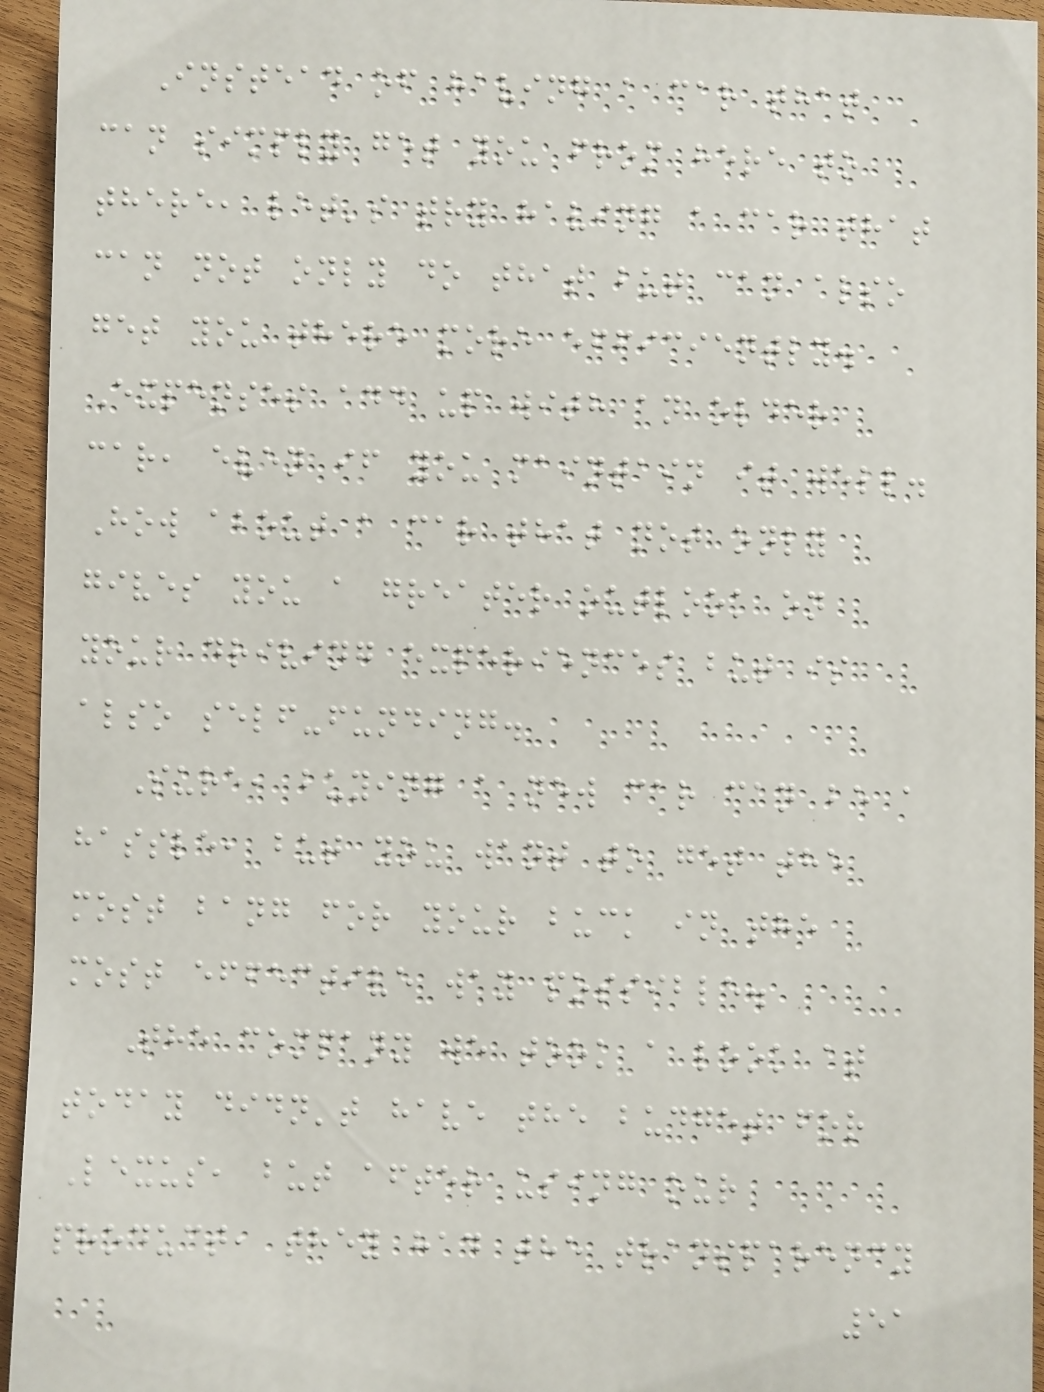Instead of having a car that
can simply get you from here to
there, let's try having a car that
can not only do that but can also
get you there more efficiently.
Expenses add up with an older
car, even if you maintain it well.
How about a car that not only
gives you a greater outlook on
your driving experiences but is
also self-funding.
Sure, buying a new car can be a
hassle, but you want to get the
most bang for your buck in the
most effective way possible.
The company we took a look at
today didn't have the budget for
Lexus, but after using our
product, they had the transparency
51
